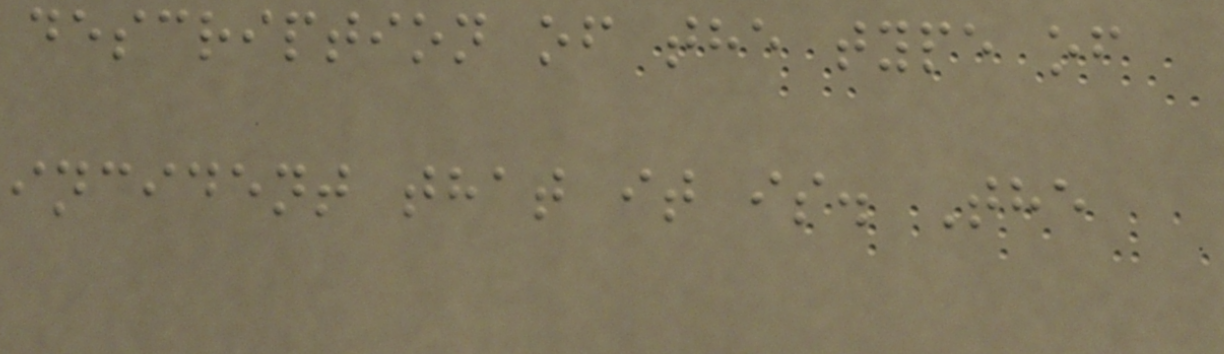description of the type of
incident that it is. The
